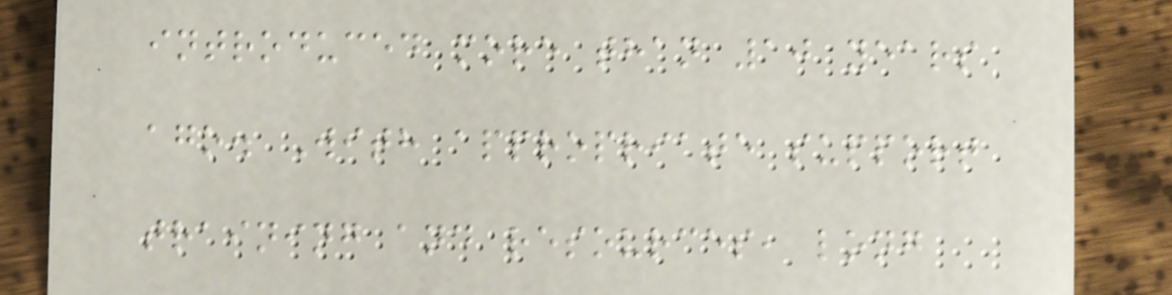introduced more than 10 years
ago. With appropriate support
training and resources, long
